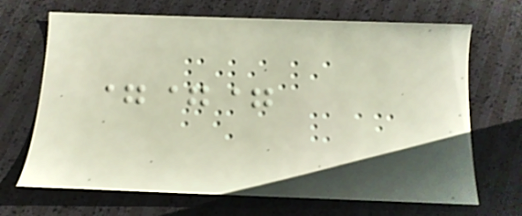===
